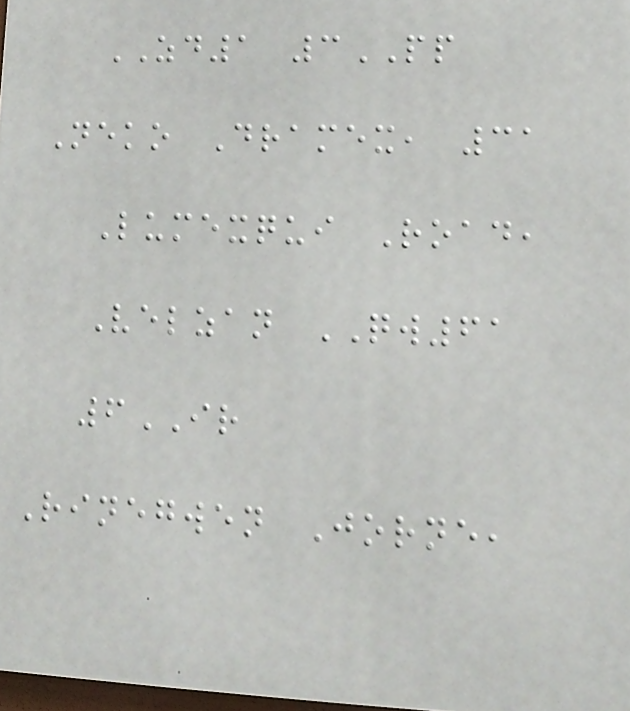ZD1 3PP
Neko Dramex, 31
Lumexqui Road,
Velzan QW61
6IR
Rinegwen Jorne,
